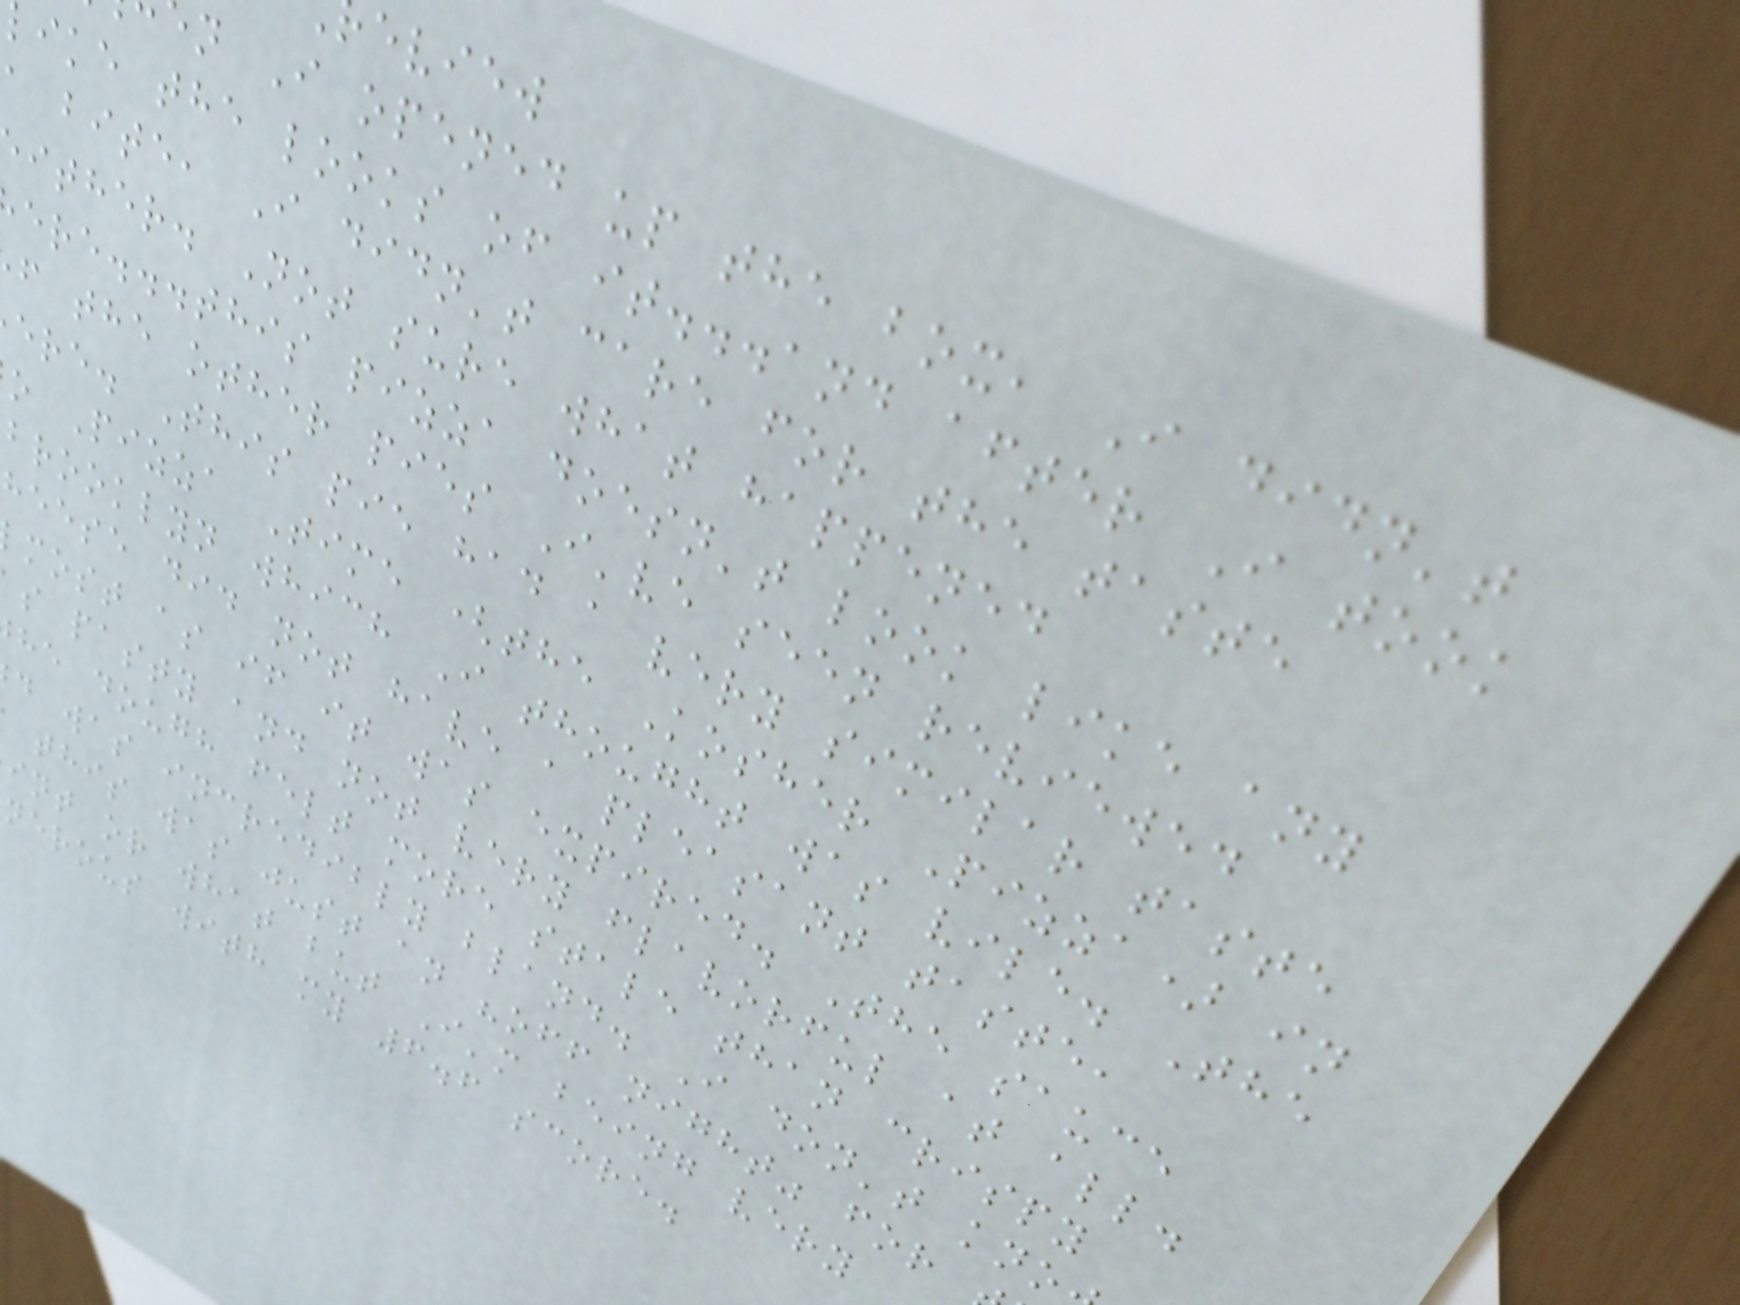eview
n I opened up the box, I didn't
like the looks of it...and after I took
a bite, I didn't care for the taste
ither. Not sure what happened
ere...this pizza doesn't look like any
f the other pies I've seen reviewed
ere. This pie had a very similar taste
o Pizza Time (the Kosher Pizza) in
brooklyn which I thought was vile. The
heese did not have a pleasant taste,
most as if it was expired. The sauce
s pasty and not very flavorful at all.
he dough felt more stale than crispy
d was incredibly bland. I don't kno
this was just an "off night" for
int or what but I'm being very
nerous with my 6.6 score.
